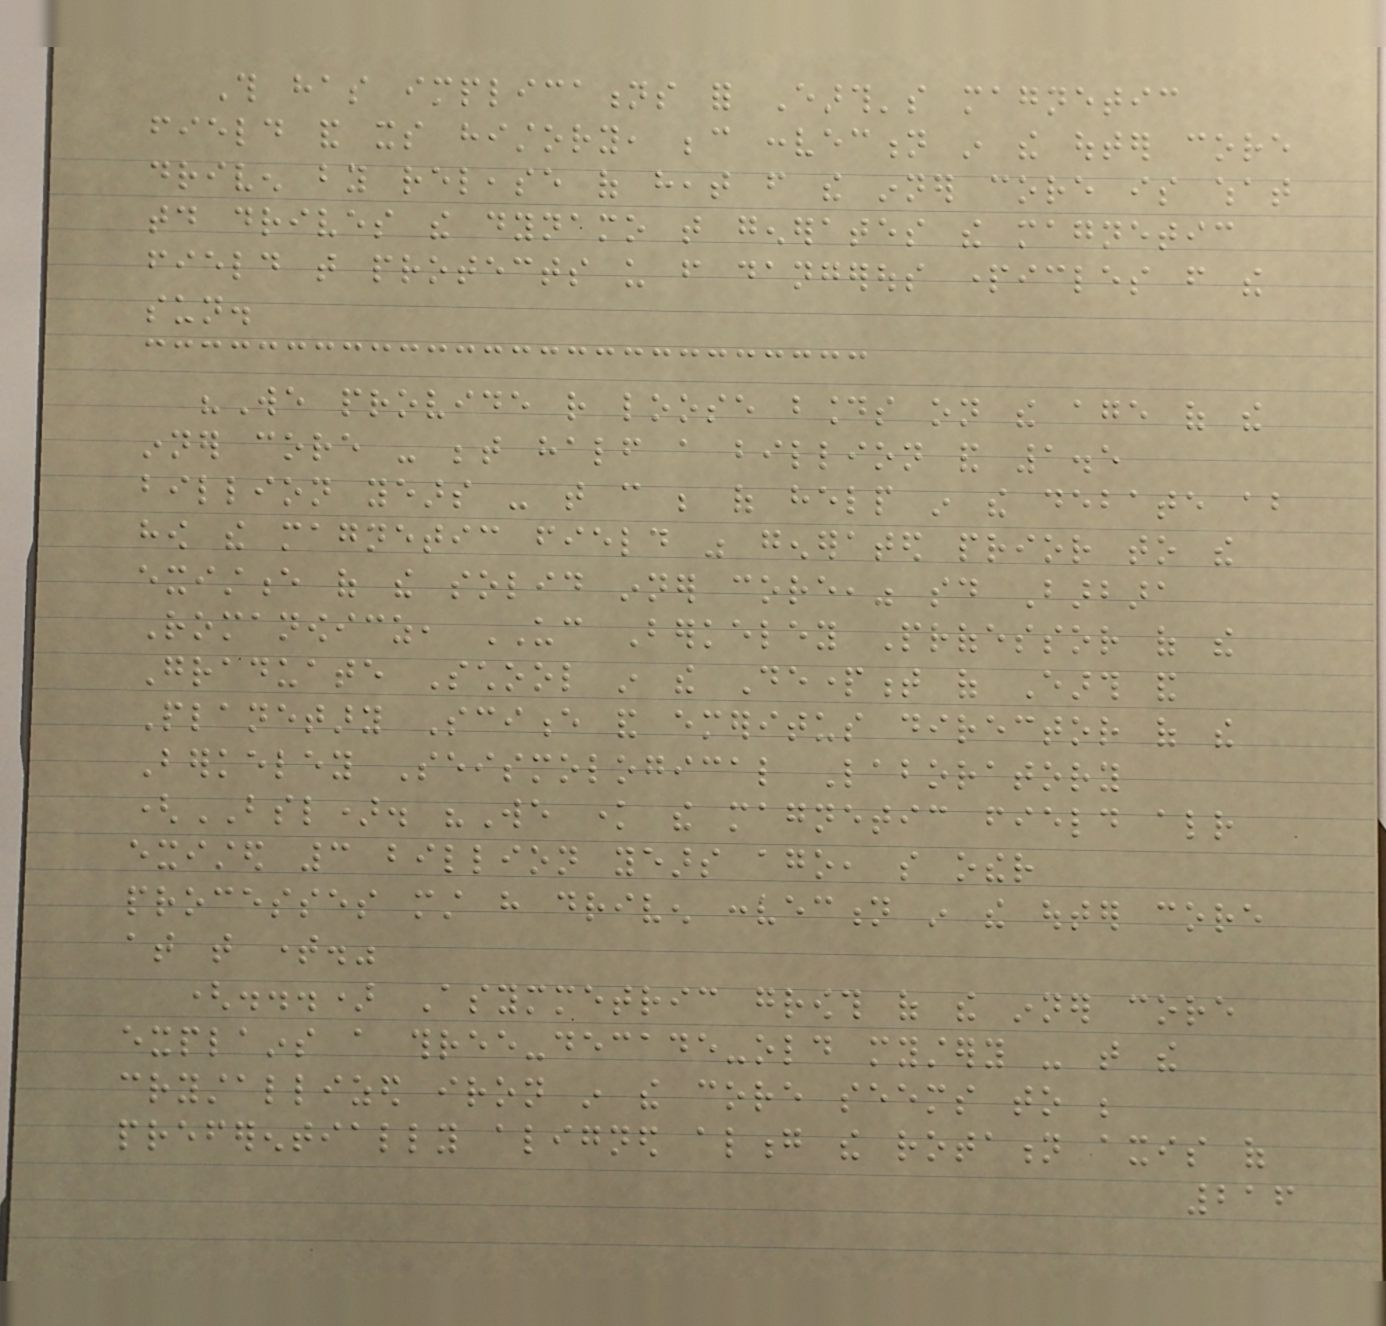This has implications for Earth's magnetic
field and its history, because convection in the outer core
driven by release of heat from the inner core is what
today drives the dynamo that generates the magnetic
field that protects us from dangerous particles from the
sun.
"We provide rather loose bounds on the age of the
inner core - between half a billion and 1.5
billion years - that can be of help in the debate about
how the magnetic field was generated prior to the
existence of the solid inner core," said Barbara
Romanowicz, UC Berkeley Professor of the
Graduate School in the Department of Earth and
Planetary Science and emeritus director of the
Berkeley Seismological Laboratory
(BSL). "We know the magnetic field already
existed 3 billion years ago, so other
processes must have driven convection in the outer core
at that time."
(...) Asymmetric growth of the inner core
explains a three-decade-old mystery - that the
crystallized iron in the core seems to be
preferentially aligned along the rotation axis of
216
